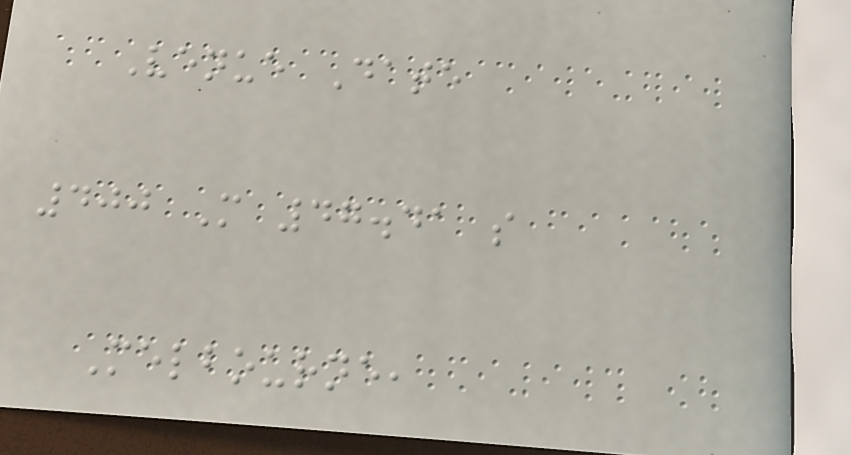Venue Date
400 M 47.41 s
Melbourne,
